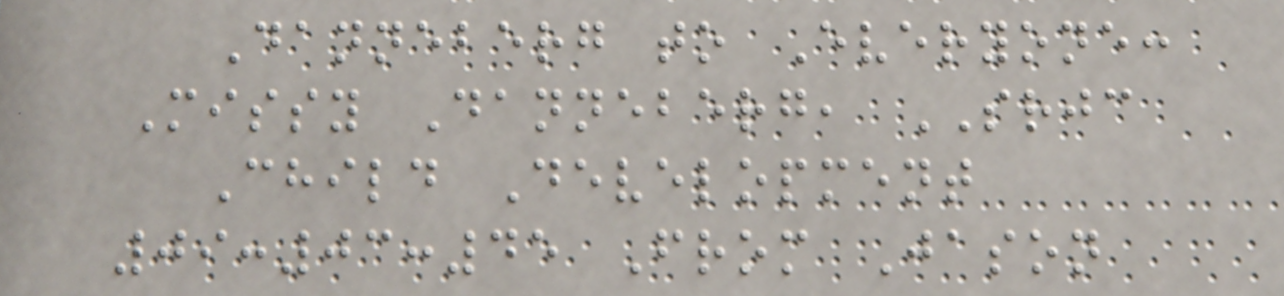Danneberg to Everyone:
Missy Danneberg, SRJC
Child Development
09:03:45 From Jason
